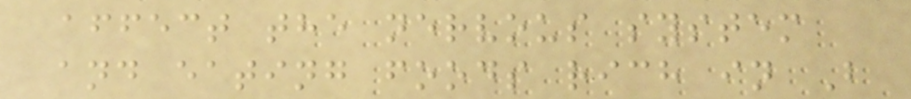affect the nervous system
and eating foods rich in B
